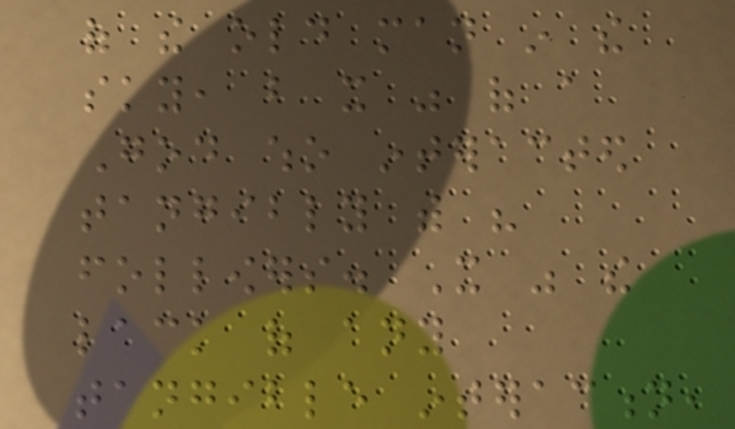of the old man in the
sky, but it was of a
God who interacted
tangibly with his
followers. It was the
lack of any
tangible interaction,
